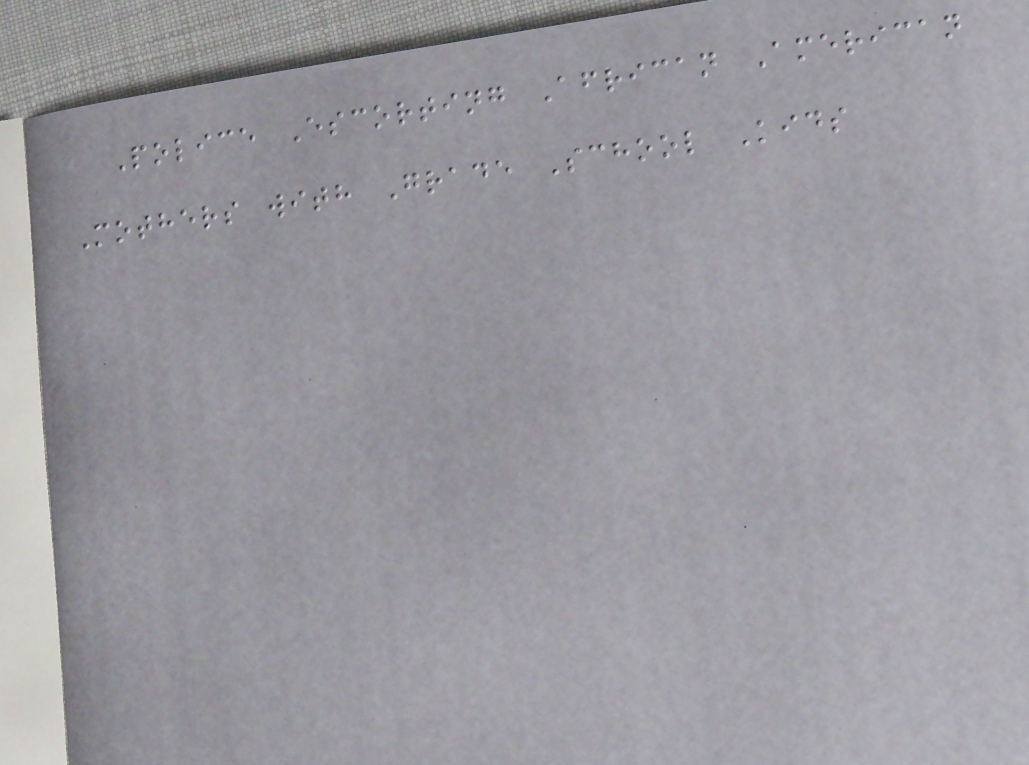Police Escorting African American
Mothers with Grade School Kids
